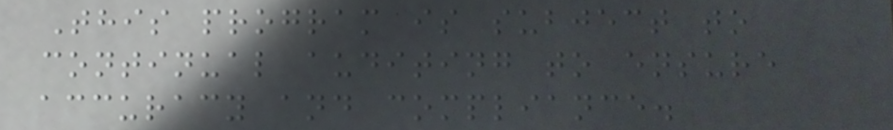This program is subject to
continual auditing to ensure
accuracy and compliance.
